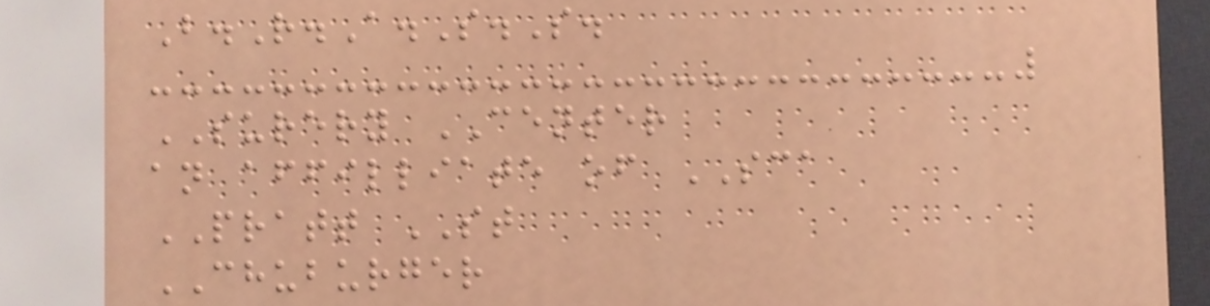B.R.A.S.S.
SURERY CENTER
an affilliate of SCA
PRATT ST
CHUBURGER
